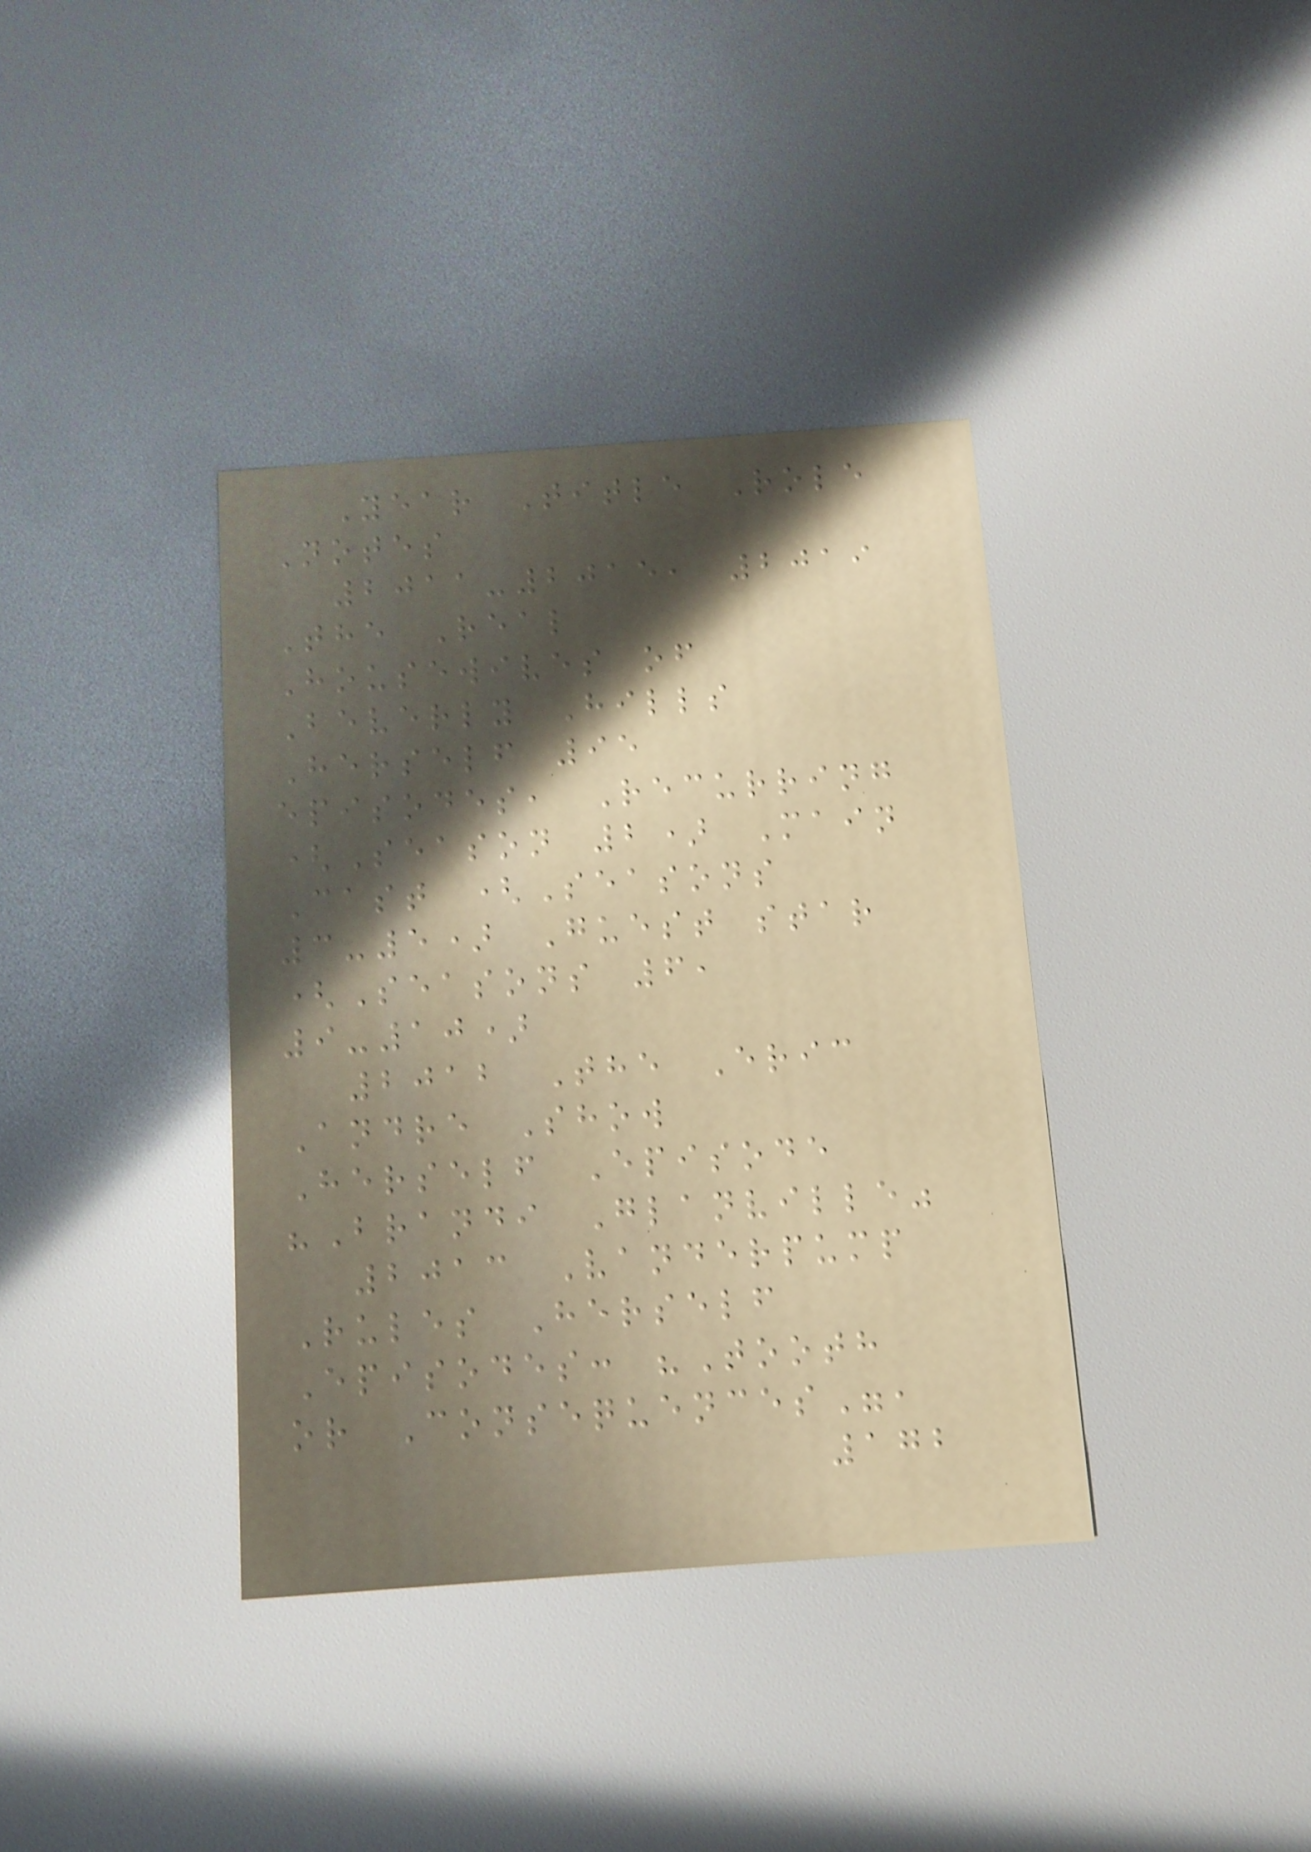Year Title Role
Notes
2011-2015, 2019
The Real
Housewives of
Beverly Hills
Herself 95
episodes, Recurring
(Season 2) Main
Cast (Seasons
3-5) Guest star
(Seasons 6,
9-10)
2012 The Eric
Andre Show
Herself Episode
"Brandi Glanville"
2013 Vanderpump
Rules Herself
Episodes: "Tooth
or Consequences",
172
